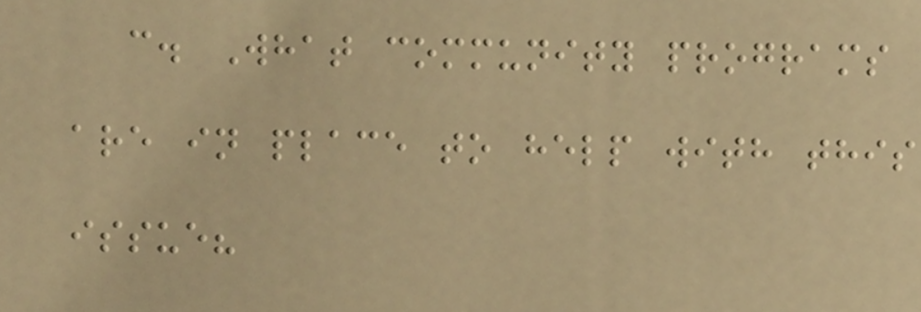c. What community programs
are in place to help with this
issue?
